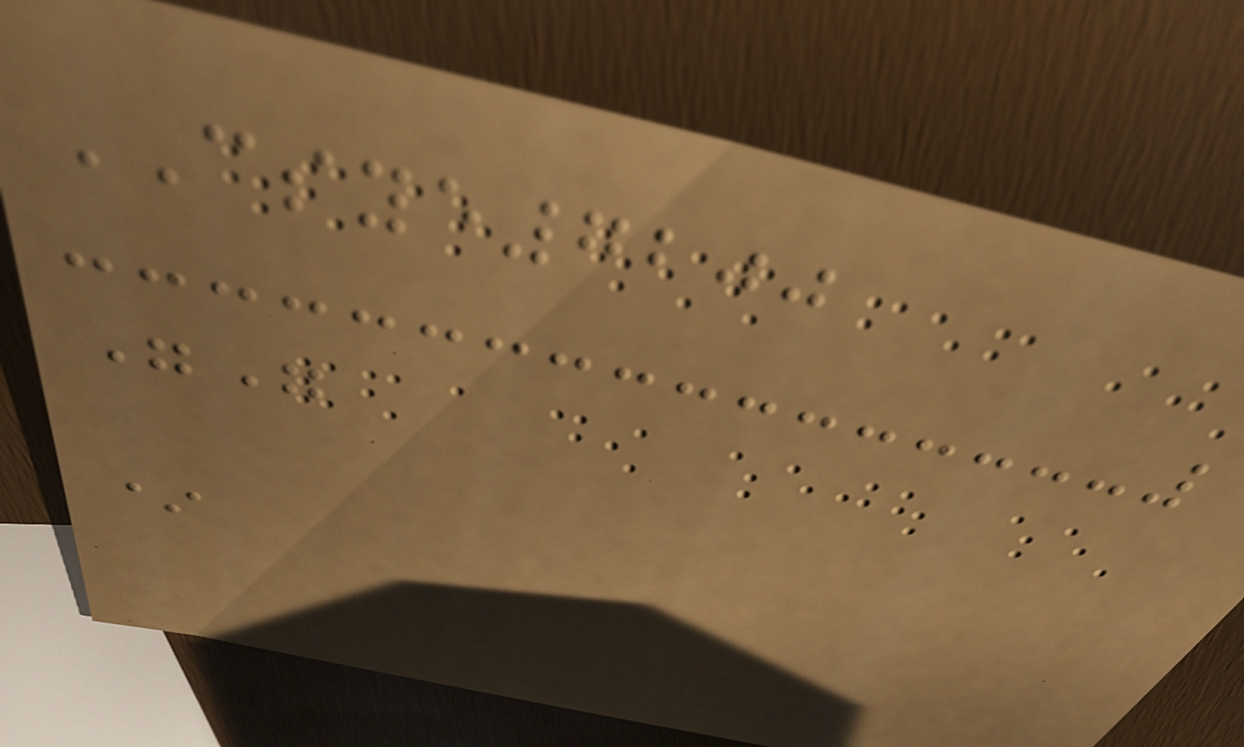CSYE7200
""
*
